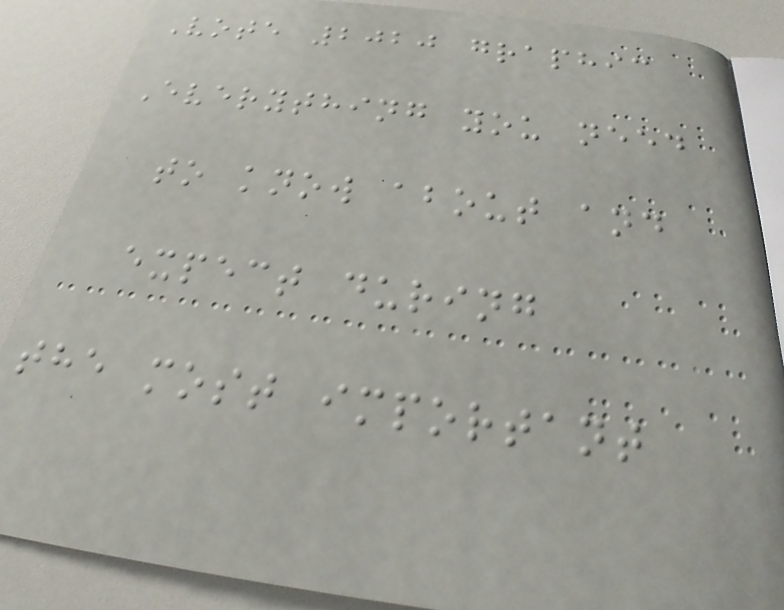Vote 2020 graphic
Everything you need
to know about and
expect during
the most important
